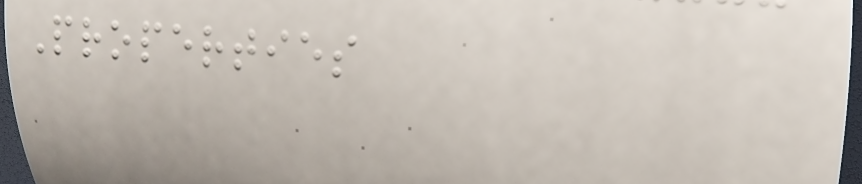Properties
